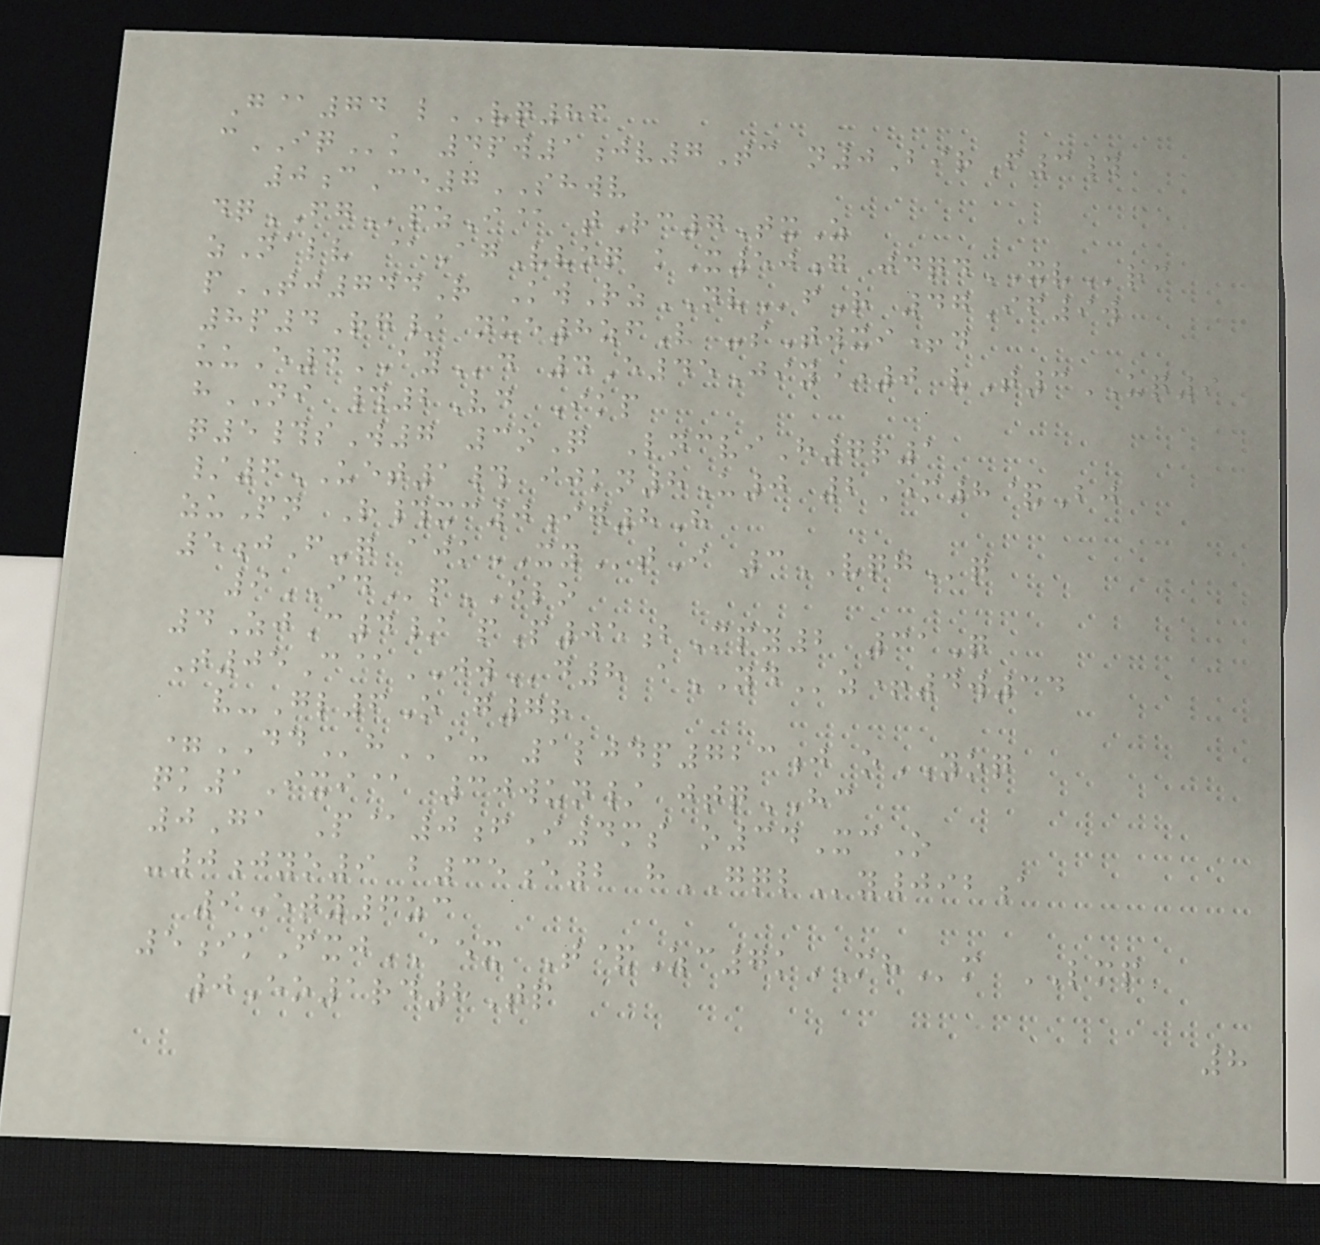G@74 lVQ86
cIQk 4pw1jv7Tc n0BirF3#
0cCe7SHWV
dqFGpzI@ tRc7TxZ
zNalv @AgVvoq kX50g jdqdXVrc
pTJ744R KwRzNVfR 47If9w
8p4Rg/ nue8zfV -sTwxi+d
uuE4AYd 4E45Jiy*0 vT3UQ9
hNI #2Vd Ikp
q5#sW7 3oQ LncviH7r1
/6UET1# ijkn8U0 2Em8&Bj
zuPn R#xc0ig8H
5jF-q ajkXYtI 3VQGq
9IDpELO
4ZjC4/ pP05bMpy2 31Q
T05C@JWd8 aYDz+4w34
v-Gl6O g7r
=DDhAU 1ljdp723j oYOQ
qk1Ixi@ 30wun/ jtqHC
0Ga P@0fI4ms o34XcO
-0jyo9 b35e2 hGQLy092a
9Ety6zc
5ikFxjAEX T&Zc7kMHm LMP
0Eo1rd8Tp
8
